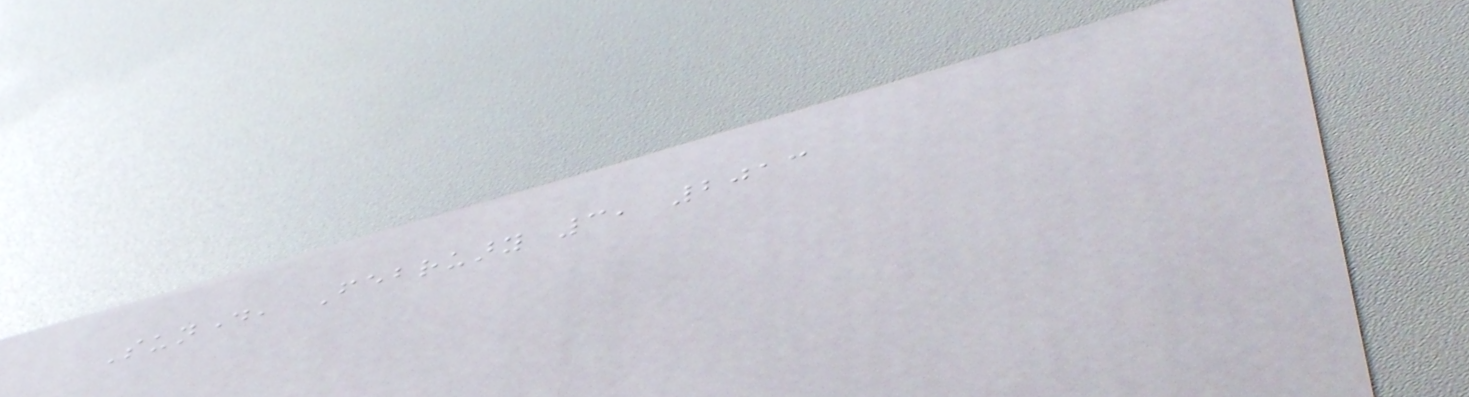Sunday, February 3, 2013
